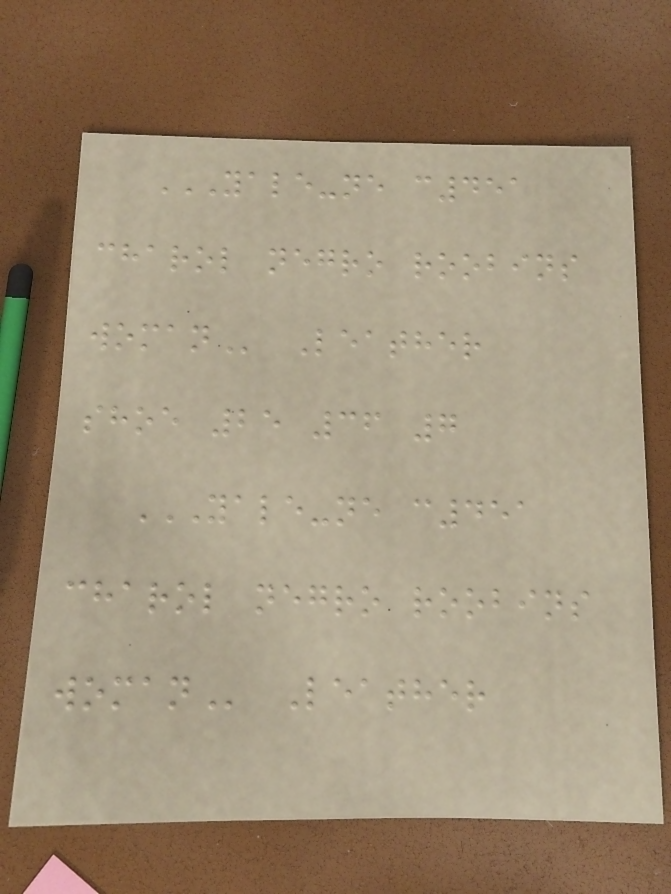YALE-NE C451
CHAROL NEGRO ROOBINS
WOMAN Leather
shoe 25 36 7
YALE-NE C451
CHAROL NEGRO ROOBINS
WOMAN Leather
